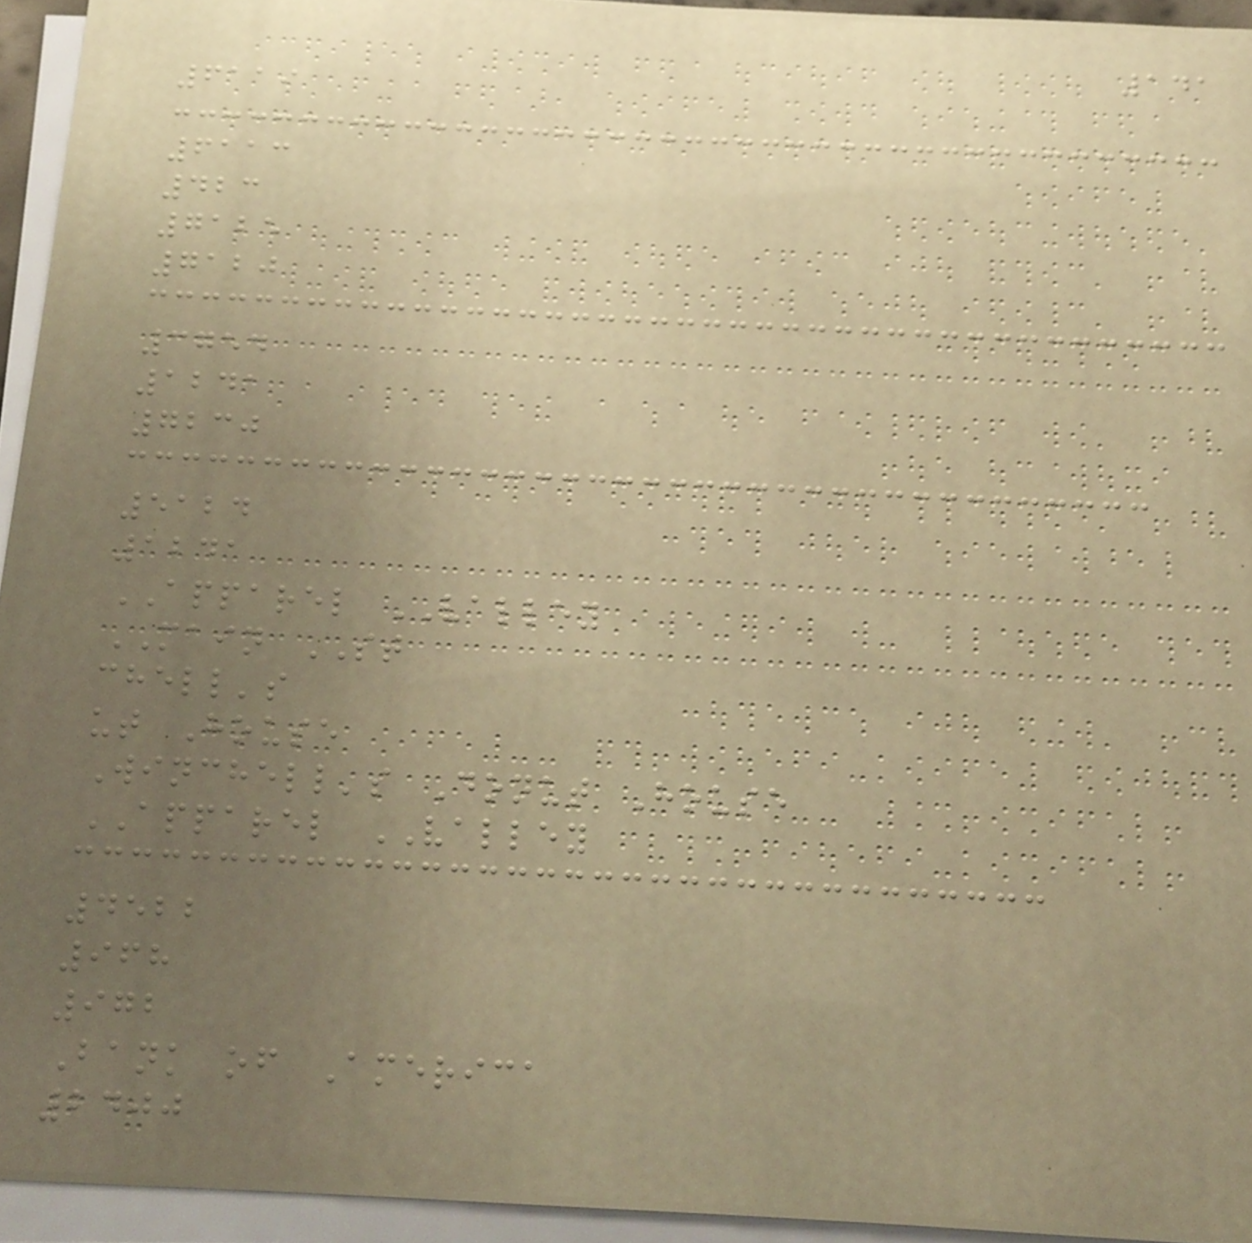141
6119
6113
423
7125
7120
3754
1241
7230
5124
1241
APPAREL VALLEY
MAIN ST
chell's
ut House
Winchell's Donut House
APPAREL VALLEY
4522
968
972
Bank of America
2400
